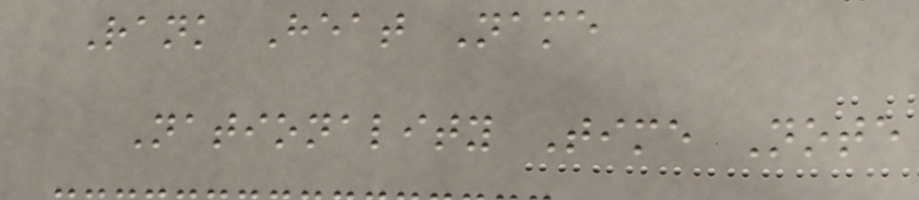Rank Heat Name
Nationality Time Note
